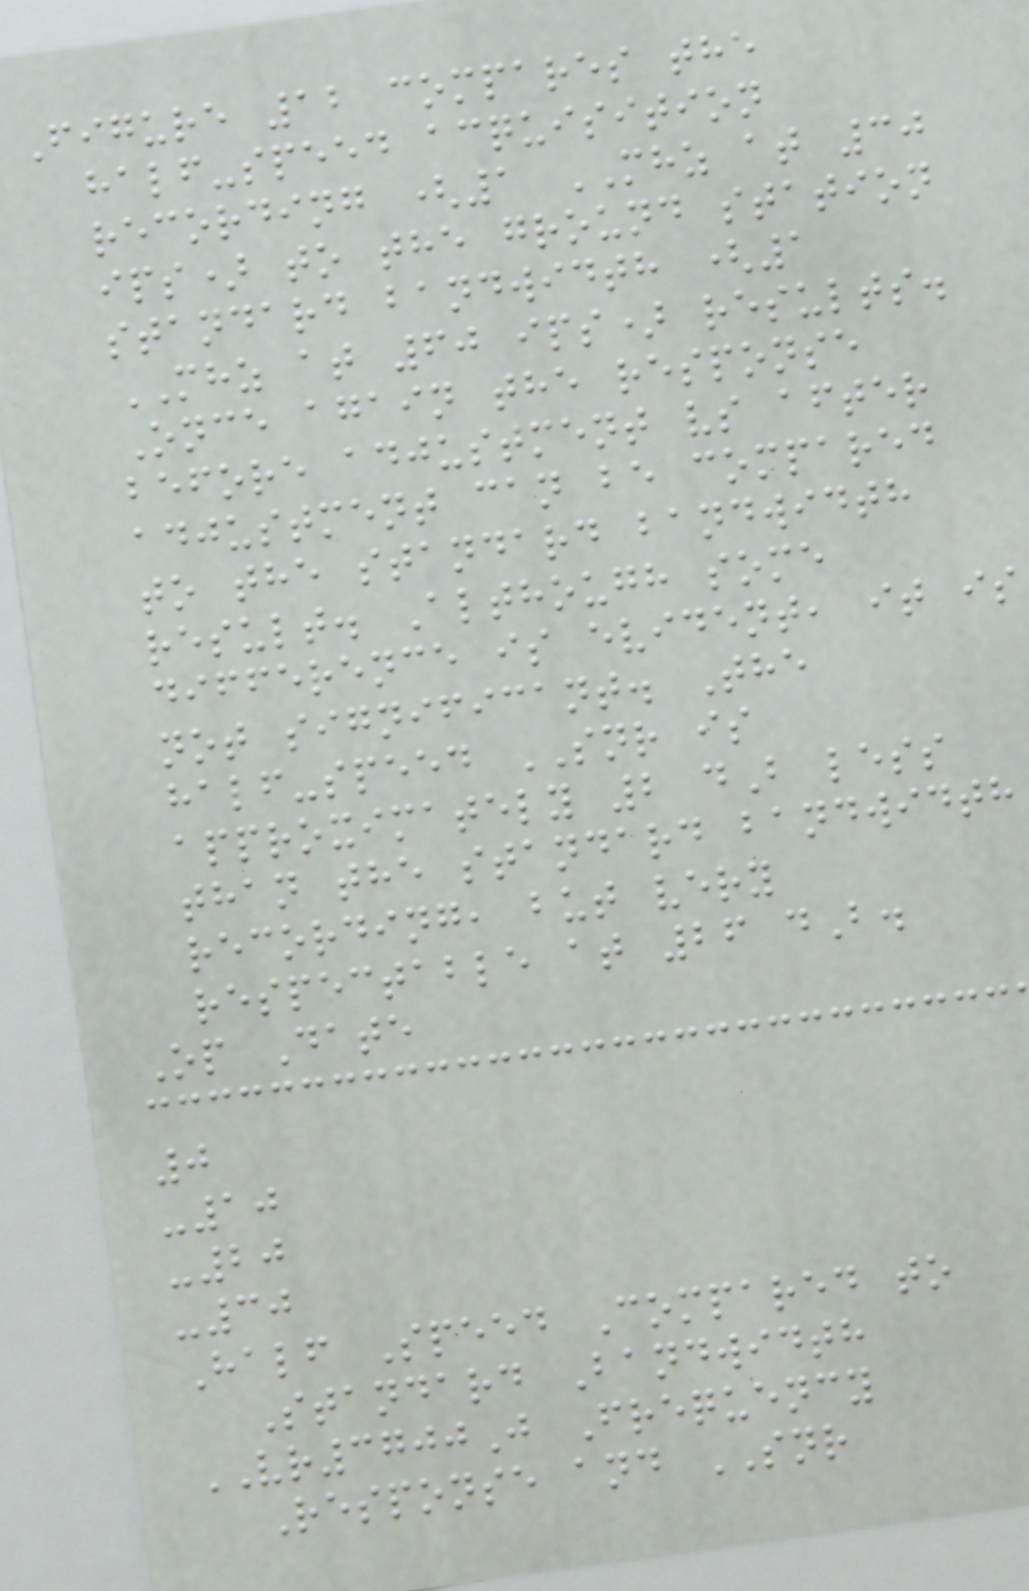Figure 12 compares the
half-speed acquisition
recording (1 MHZ at 30
ips) to the ground station
standard bandwidth (1
MHZ at 60 ips) results.
Once again the response
before adjustment vs after
adjustment can be compared
to the standard bandwidth
result. Although some
difference is evident, it is
not significant. The
half-speed SNR is
approximately 2 dB less
than the standard bandwidth
recording, but very
respectable at 26 dB.
Op Date
0
-10
-20
-30
Half Speed Compared to
Standard Bandwidth
VR3700J Frequency
Response and SNR
